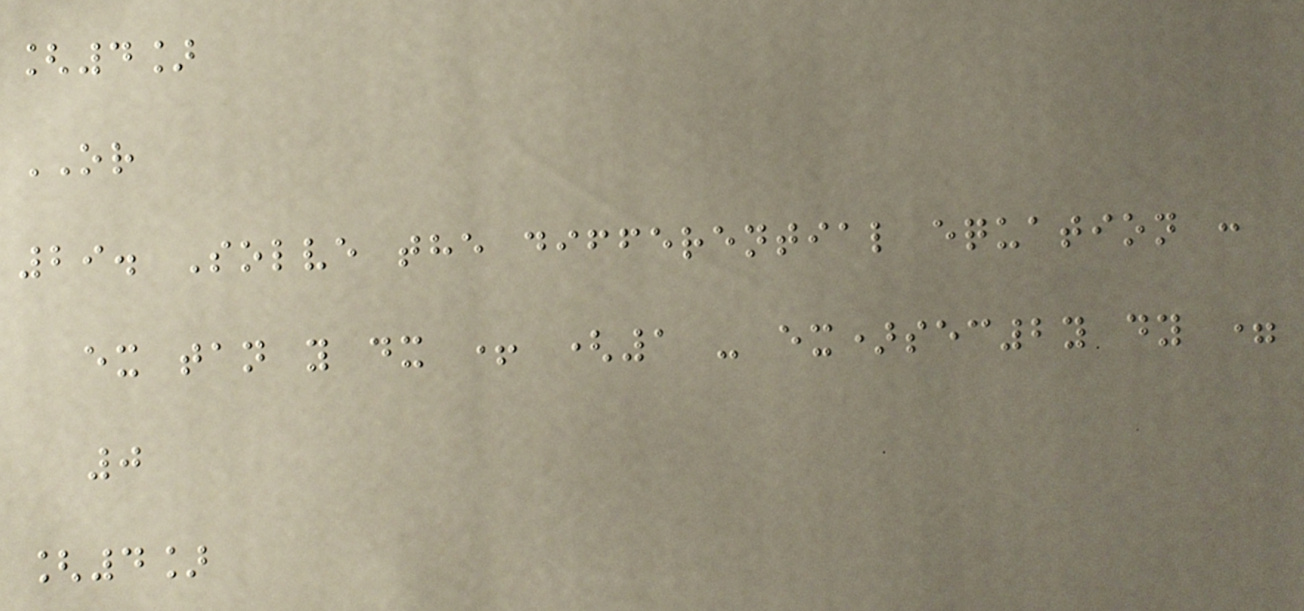[4]
OR
29. Solve the differential equation :
ex tan y dx + (1 - ex)sec2y dy =
0
[4]
